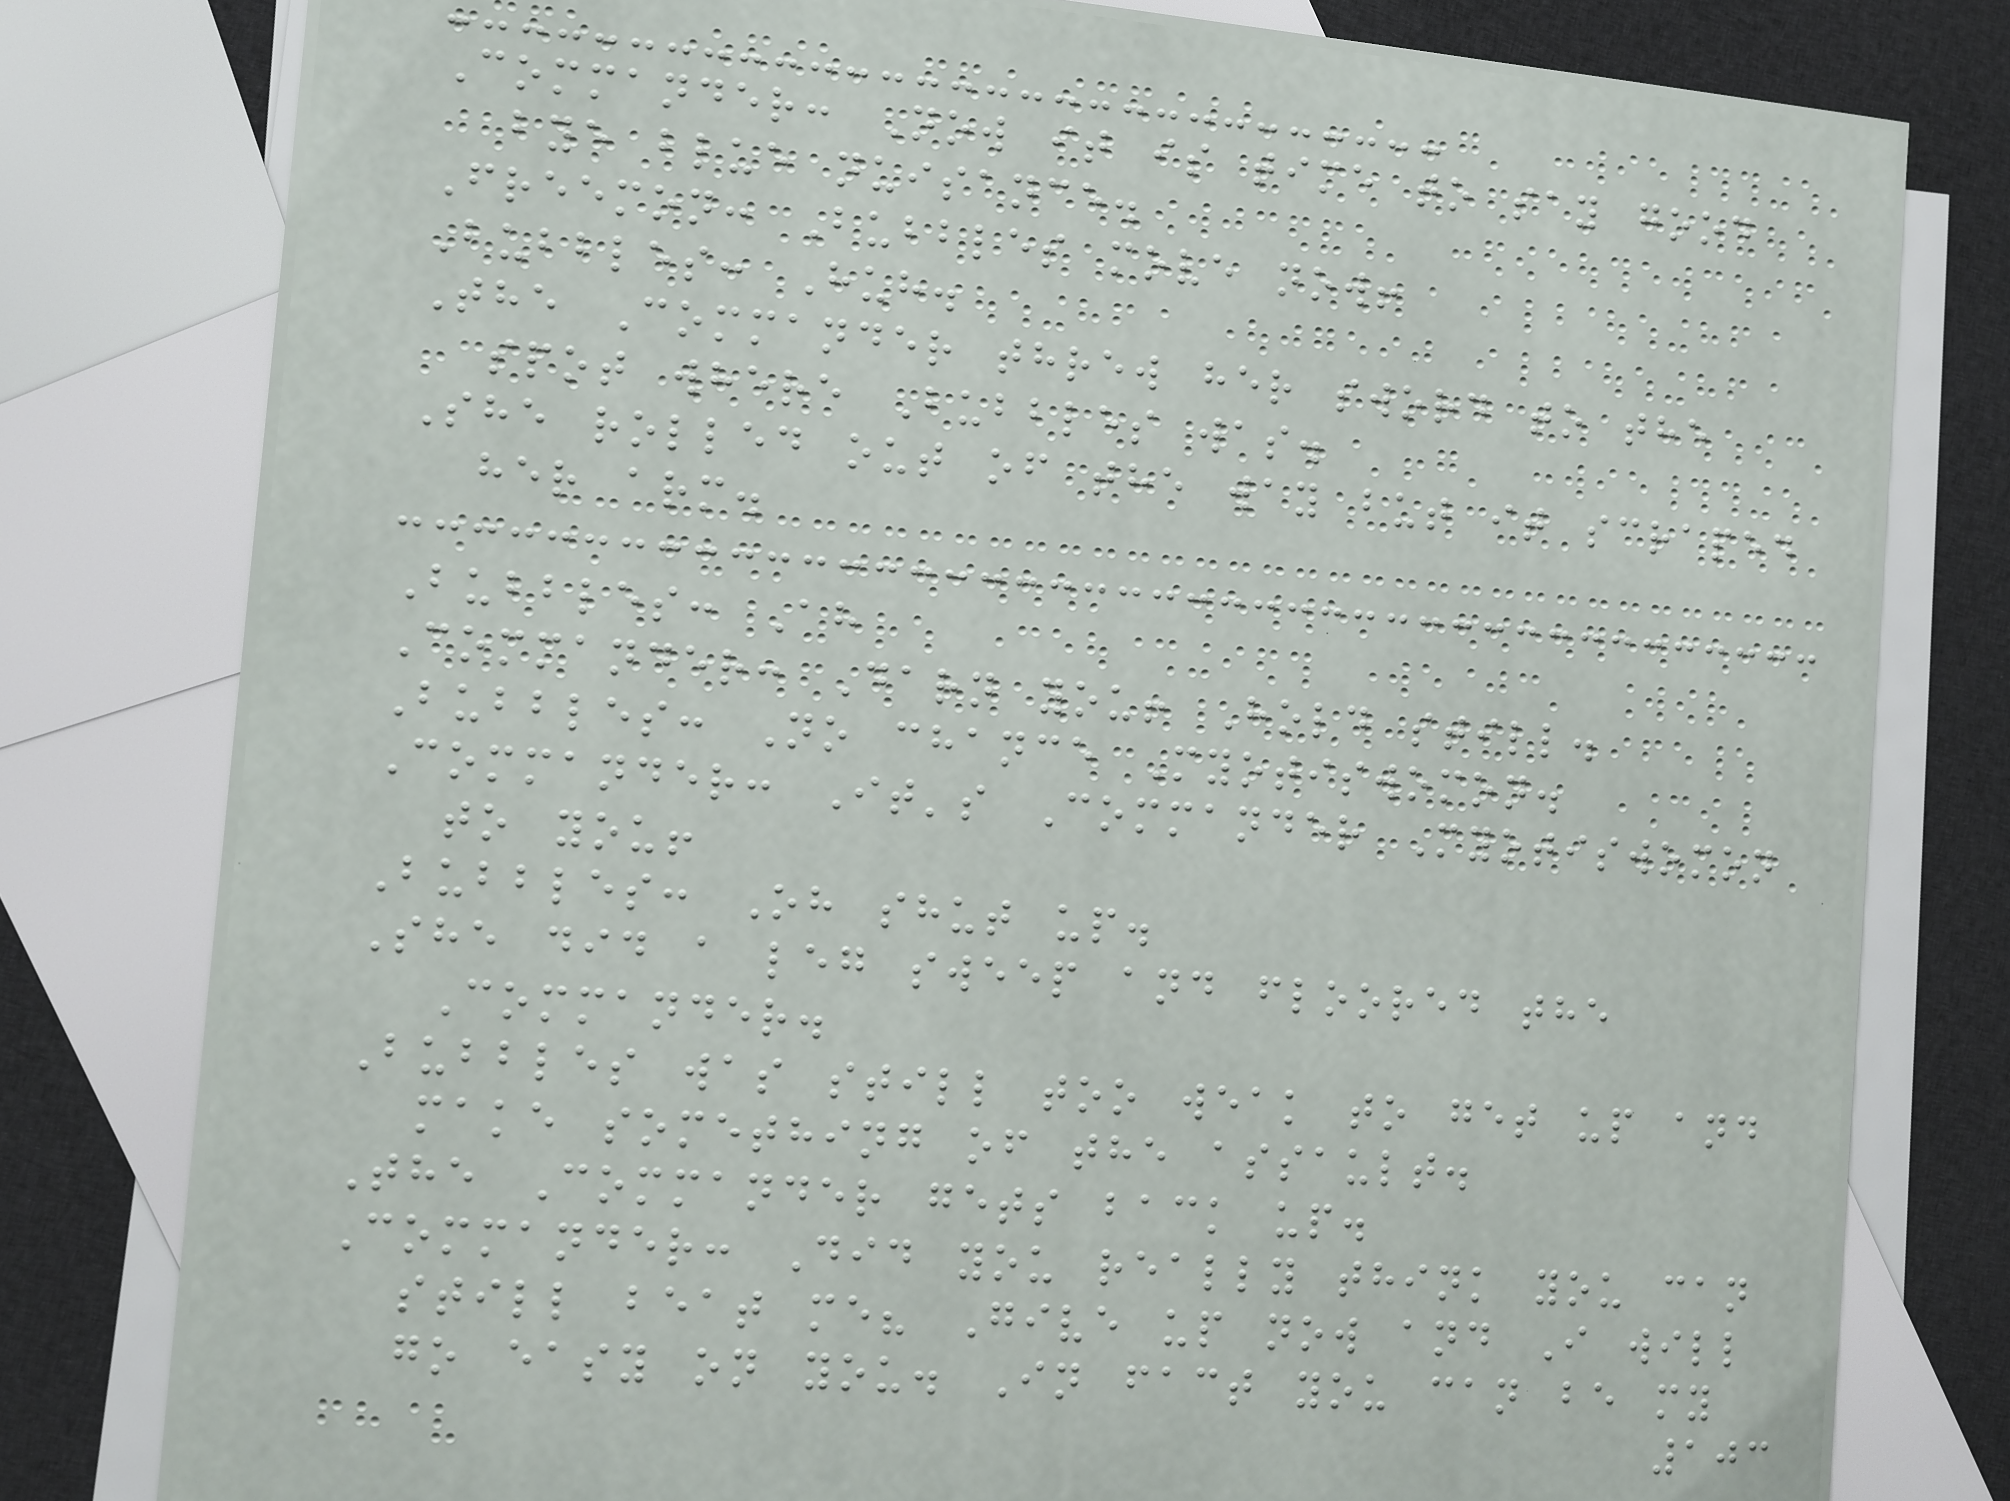Commander: Now it is time to say good
bye blue nuisance.
Freemon: Bubbles move now!
Bubbles: Huh.
The Commander threw her sword to the
spot where Bubbles was.
She rolled out of the way but it scraped
her arm.
Bubbles: Ah
Commander: Darn you! Hold still.
Bubbles: No chance Myotiswomon.
Commander: It's Commander Myotiswomon
to you!
Bubbles: Oh shut up.
She did a leg sweep and floored the
Commander.
Bubbles was still too weak to get up and
make something of the assault.
The Commander gets back up.
Commander: Did you really think you can
still beat me? Give up now and I will
go easy on you. In fact you can be my
103
